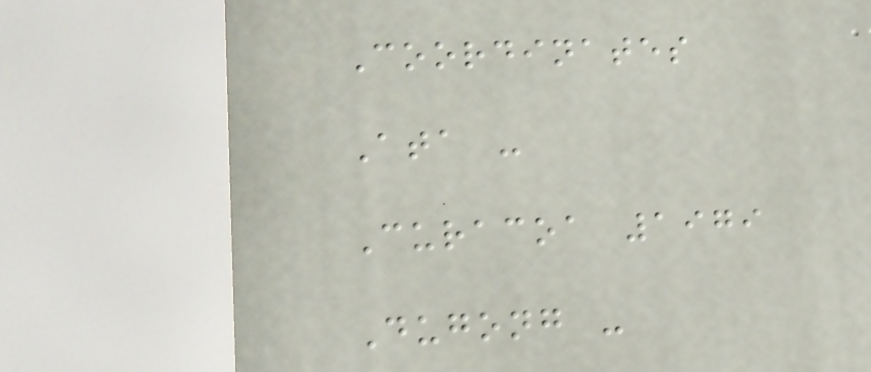Coordinates
Ata -
Curacoa 1979
Dugong -
